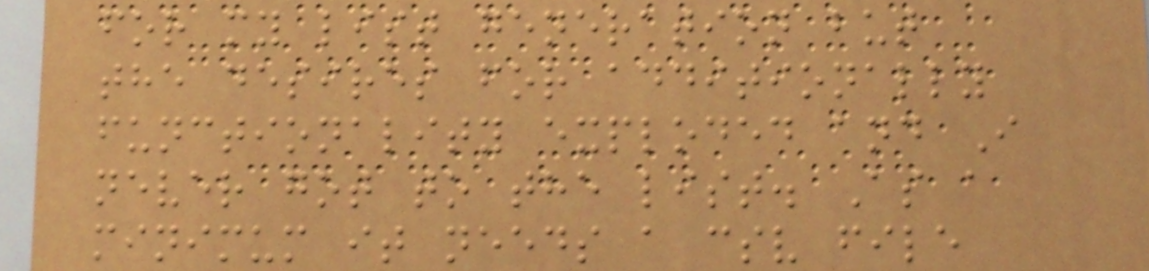for my list generation but
the desires for additionally
functionality exploded and I
never got to the list. As a
minimum it needs a csv file
